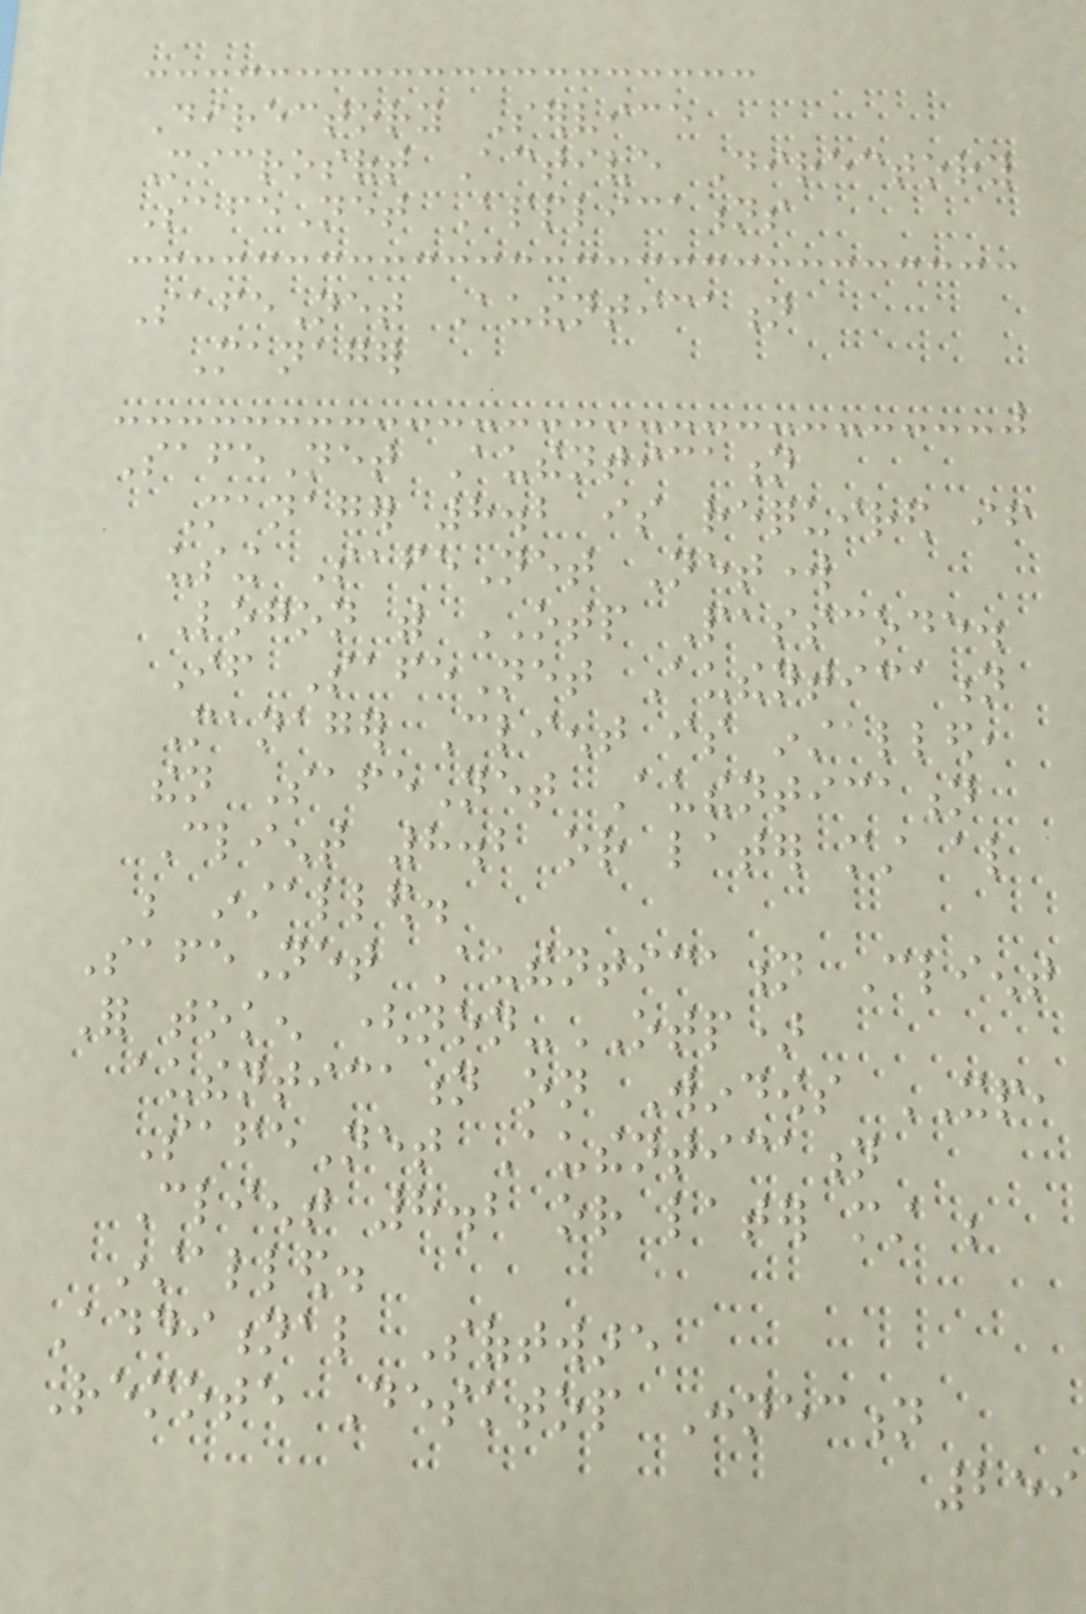Directory Service
Microsoft Active Directory
SafeNet Applications
SafeNet Authentication
Manager
SafeNet Authentication
Manager 8.2 is required if
using SafeNet Network
Logon with OTP Passcode.
If SafeNet Authentication
Manager Client is installed,
then SafeNet Authentication
Client 8.2 or later must also
be installed.
SafeNet Authentication Client
For token (non-OTP)
authentication on Windows XP,
SafeNet Authentication
Client 8.2 or later must be
installed.
Additional Software
Remote Desktop Connection
259
